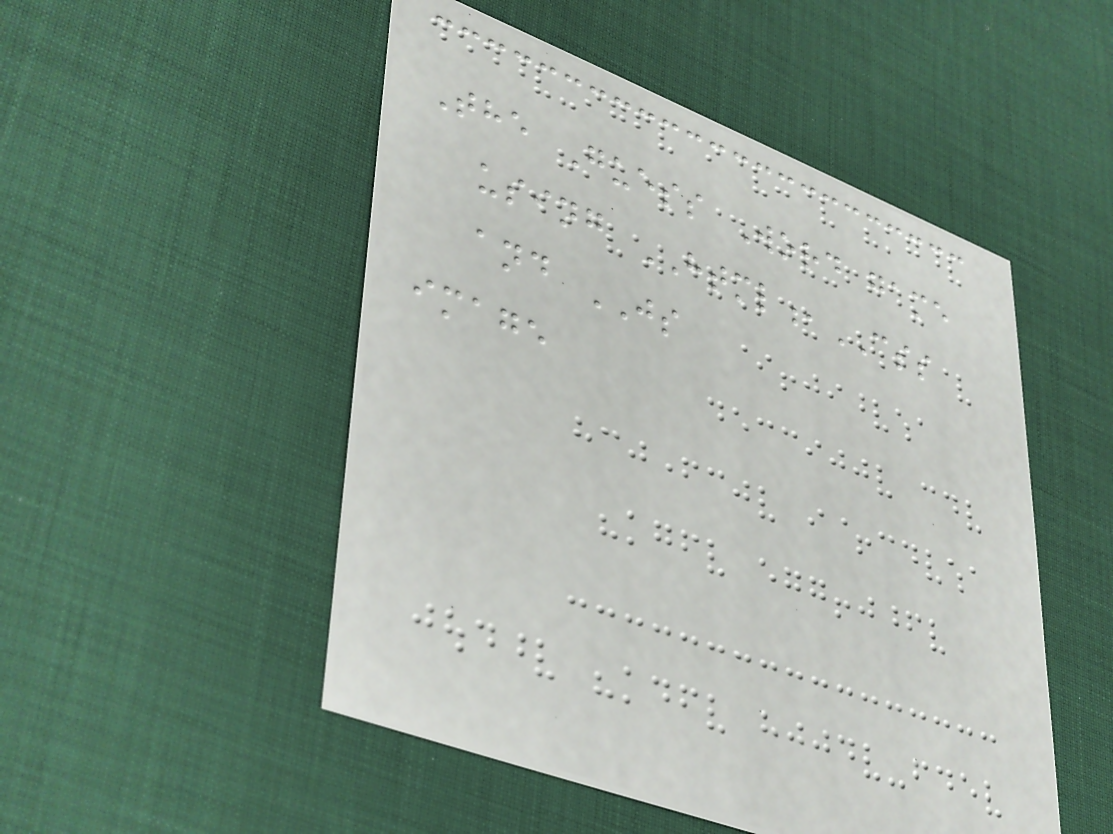The Guess Word game
using HTML,CSS
and JS
image
